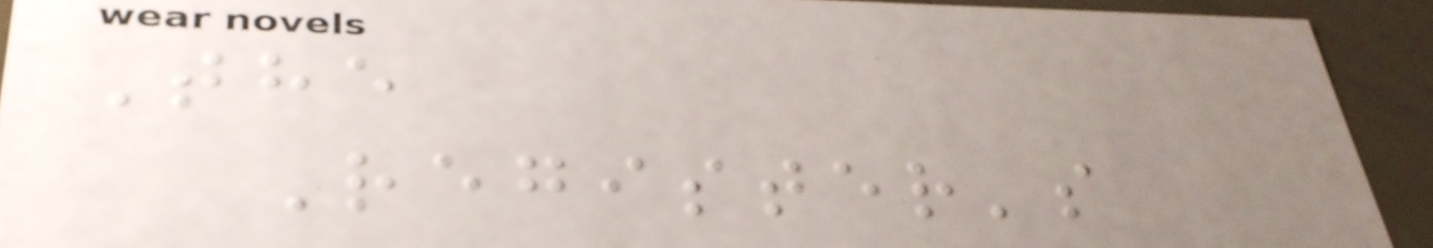The
Register's
